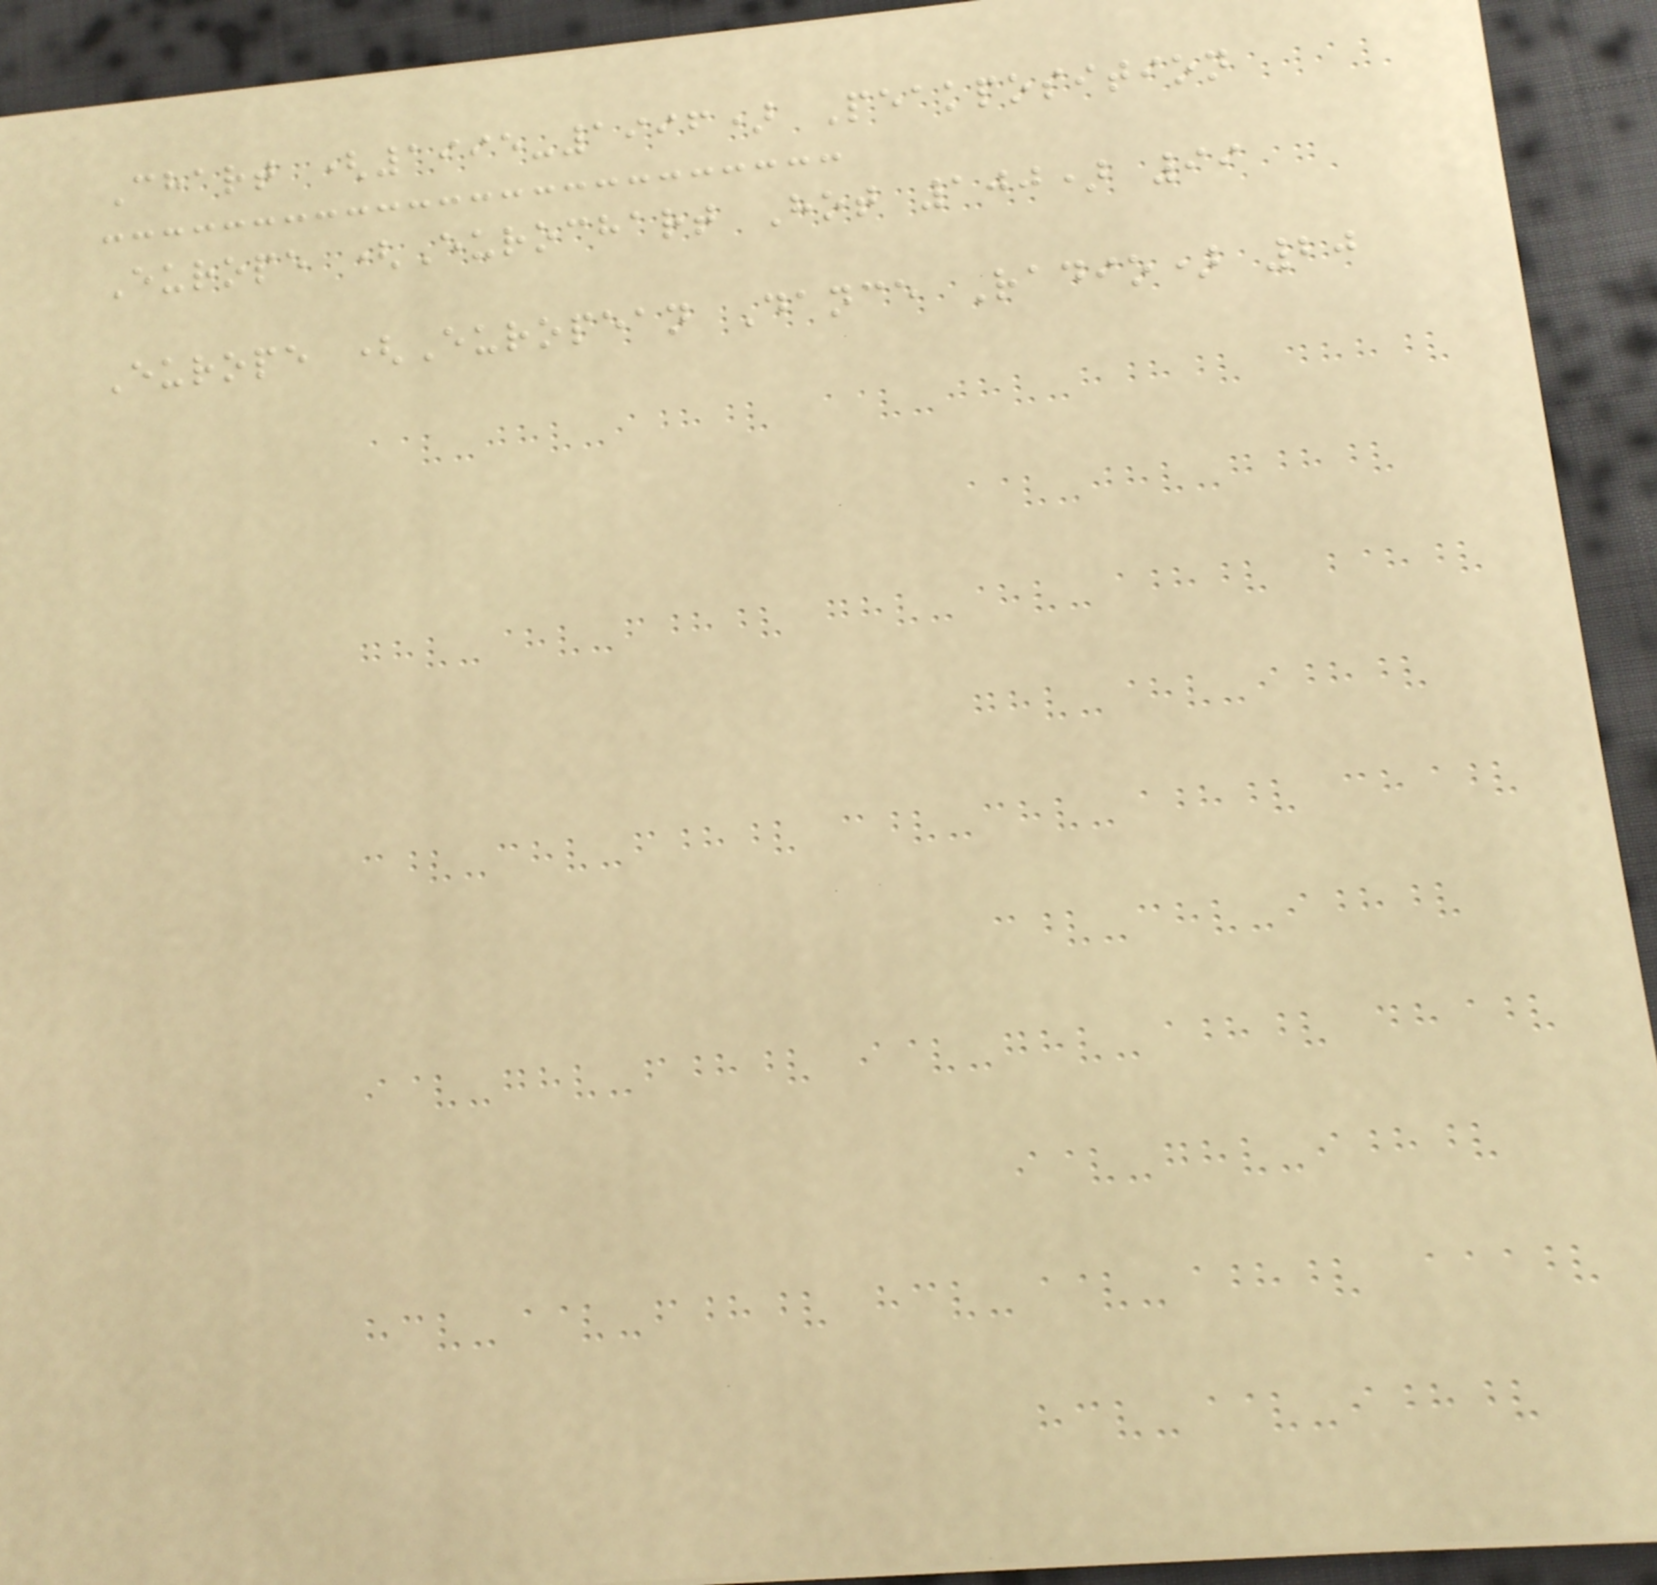Chart (1995-1996) Peakposition
Europe (Eurochart Hot 100) 99
Europe (European Dance Radio) 20
